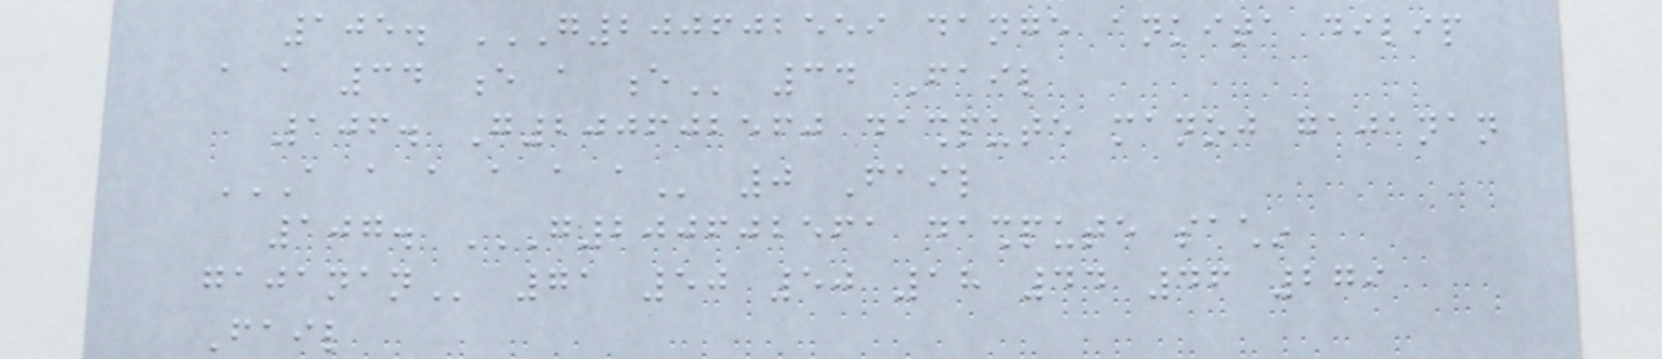105. G200602559 DANGE ANKITA DILIP
A A 34 E A E 34 Fail
106. G200602560 dashpute manoj gajanan
A A A A A A 0 Fail
107. G200602561 DASHPUTE SACHIN
GAJANAN 71 50 50 18 44 46 279
Fail
